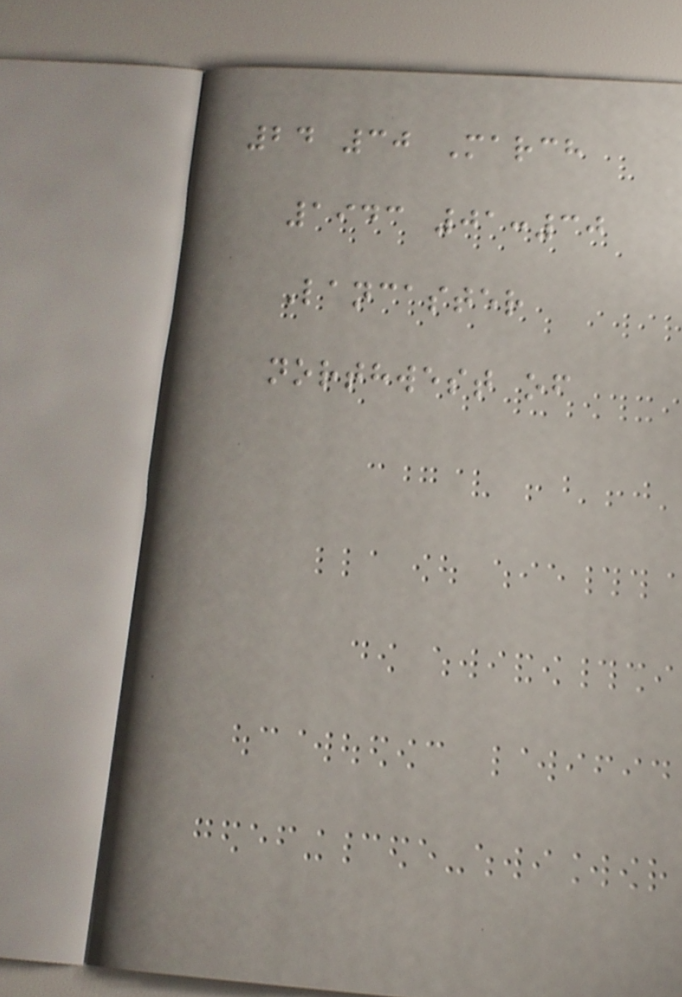24 30 March
1943 01:30
Lancaster
northwest of
